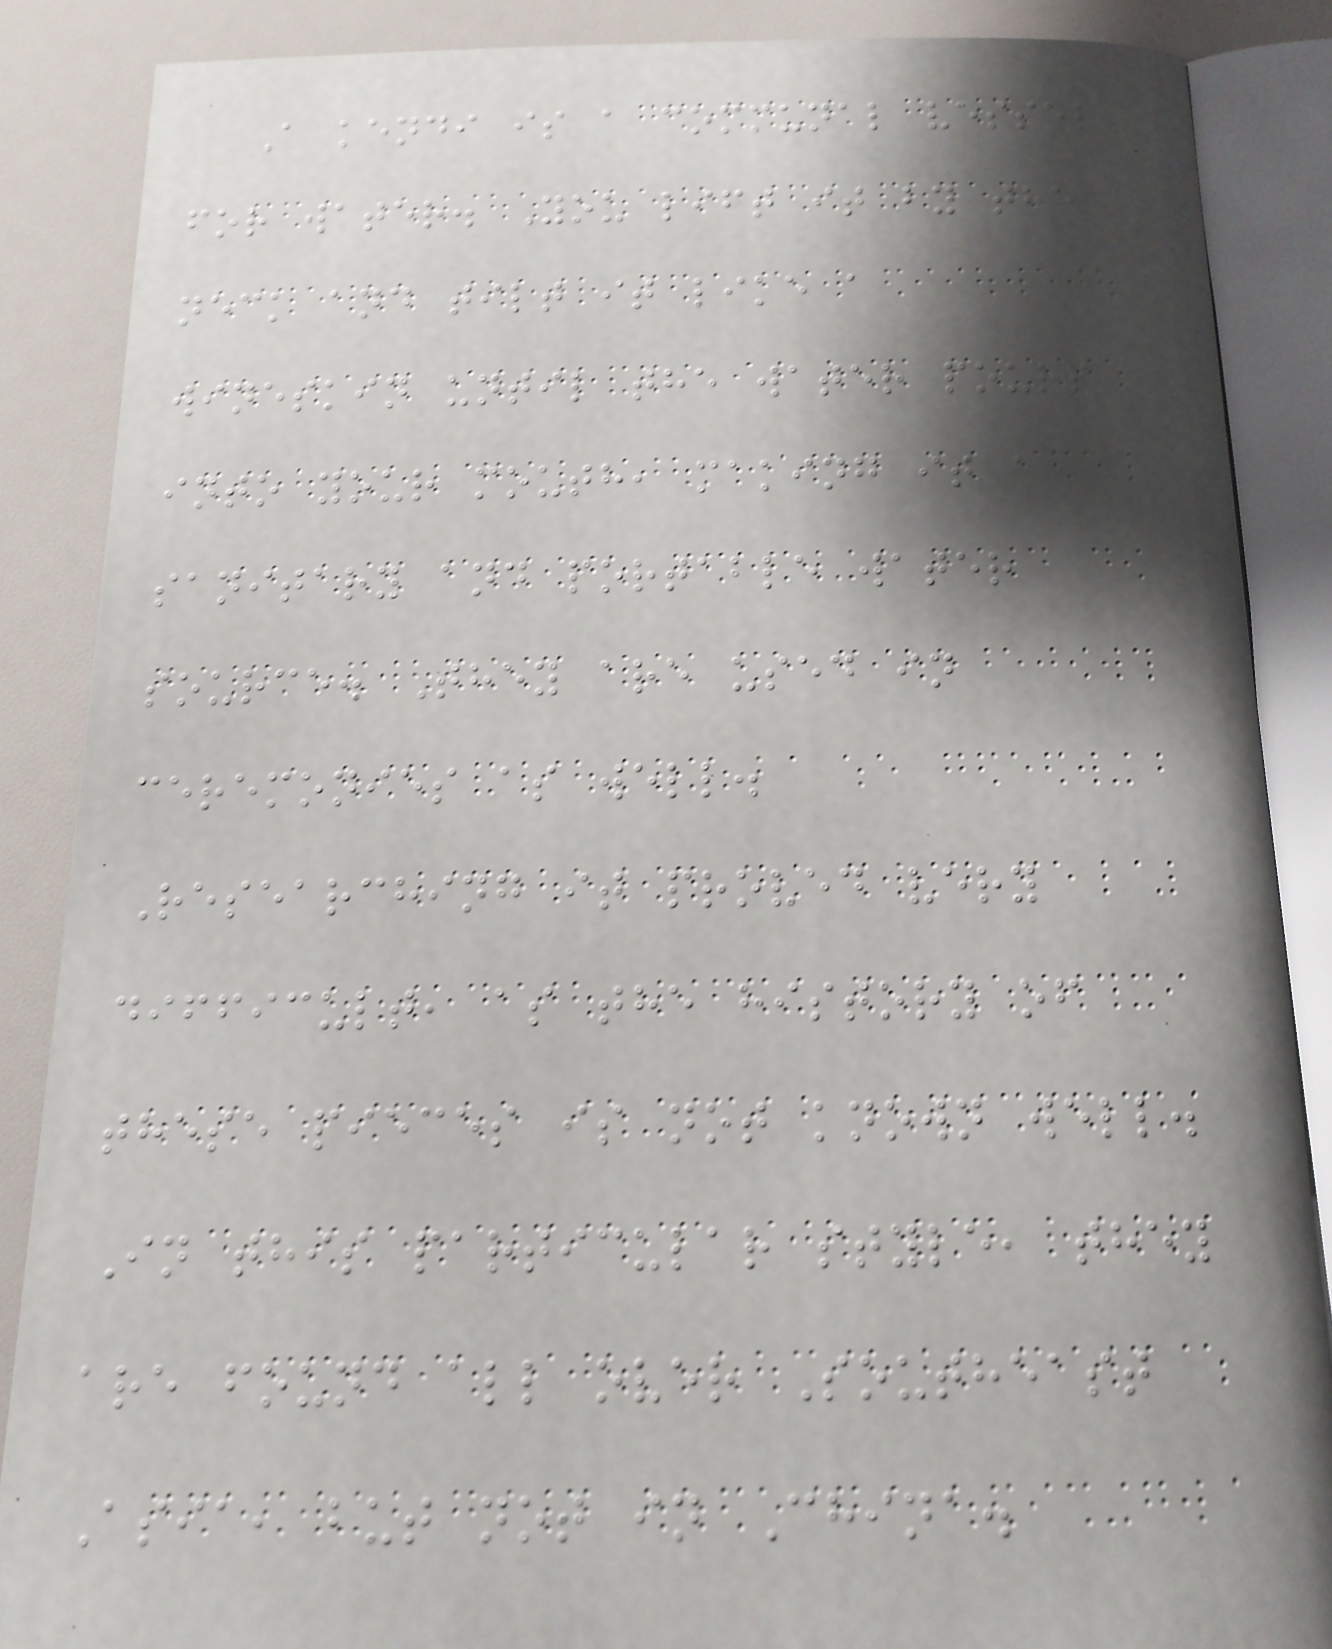A kendi is a communal vessel
for water. You lift it by the
neck and tilt it like a
wineskin until the water pours
into your mouth, making it a
sanitary and portable water
source. They are used in
ceremonies as well.
Researching it proved very
difficult, as the history of
these pieces is not known well.
In this particular style, they
are found all over Southeast
Asia, but not in China.
